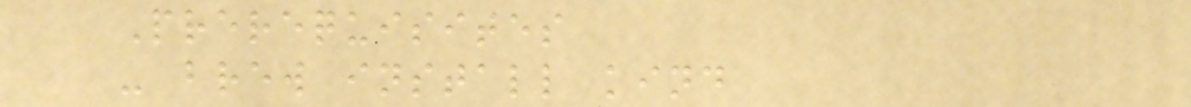Prerequisites
- brew install kind
